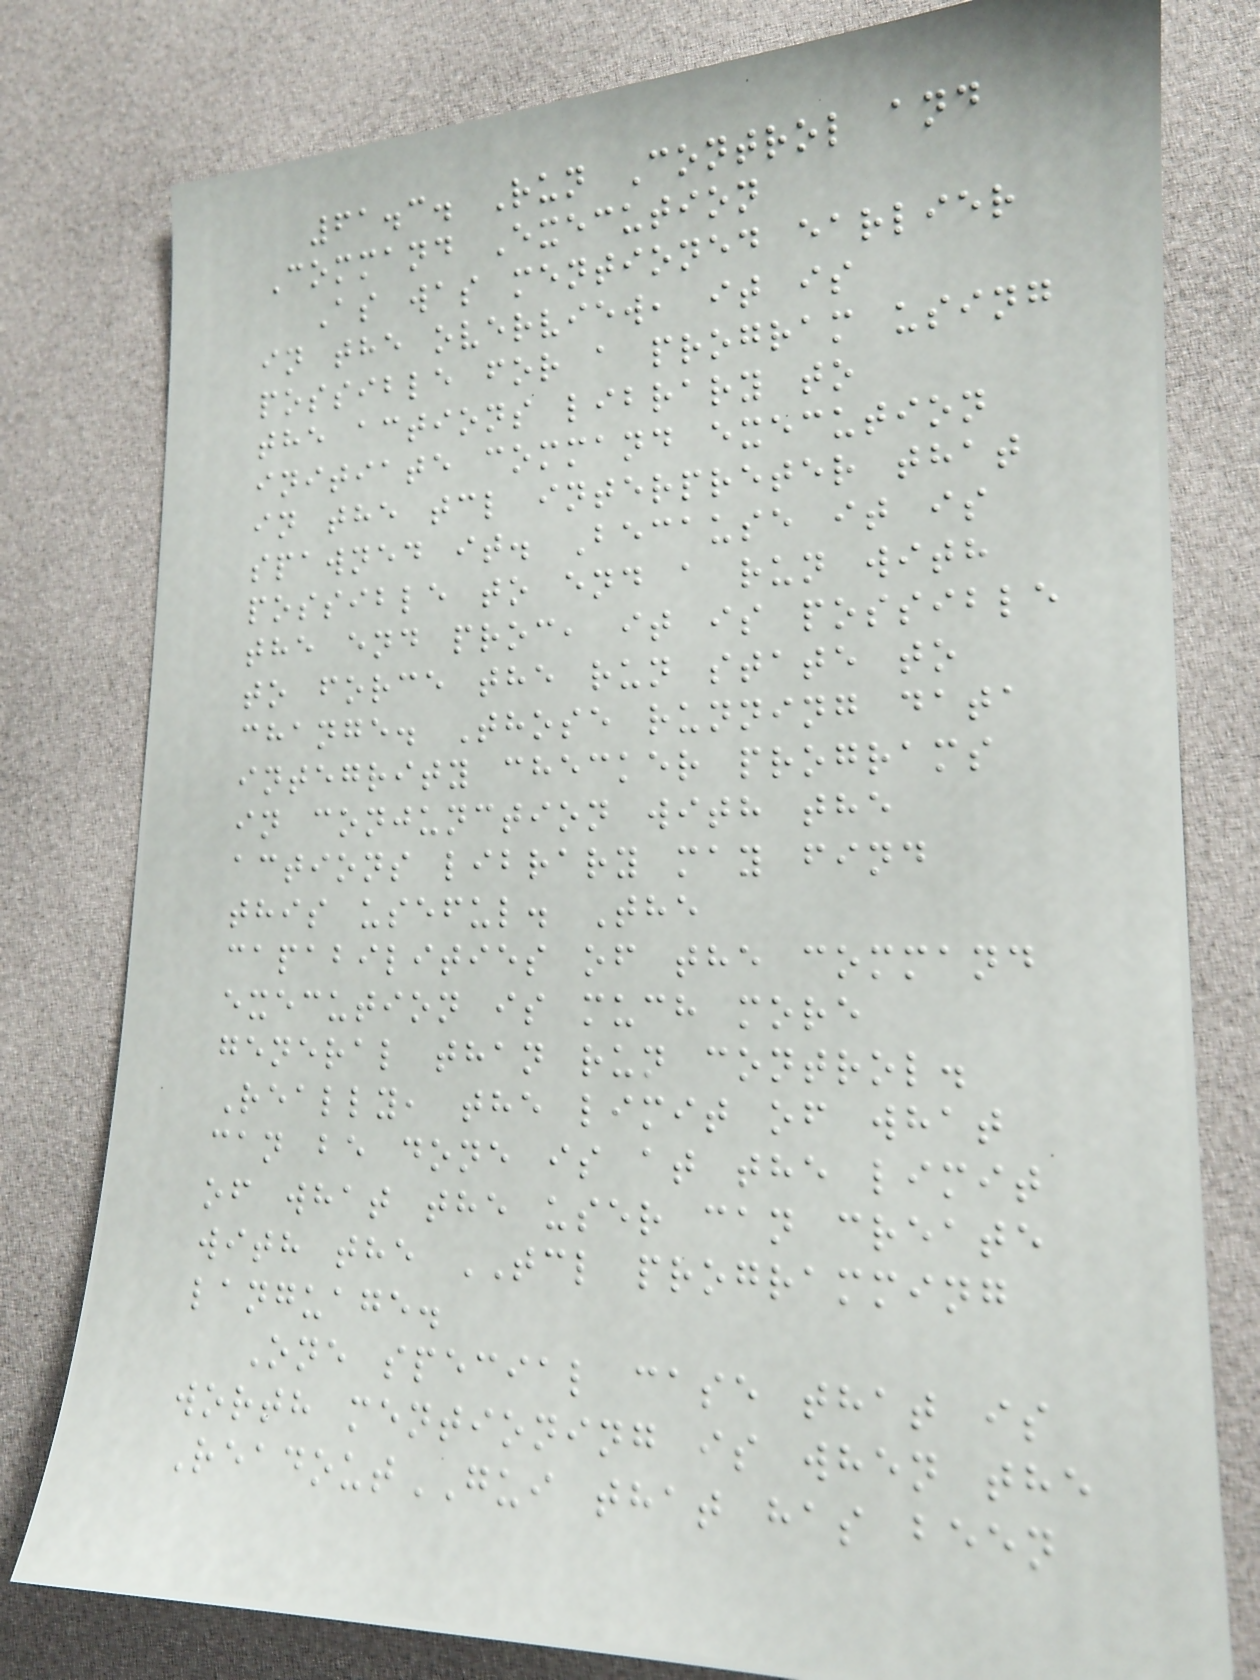61.3. Run Control and
Command Execution
As was mentioned earlier
in the overview, it is
possible for a program using
the actions library to
initiate command execution
in the tcl interpreter that
spawned it. Because it is
possible to end a run with
the end proc, it is possible
to force the run state to
change. Those running data
integrity checker programs
in conjunction with the
actions library may find
this useful. The
capabilities of the command
execution is much more
general than run control.
Really, the limit of what
can be done is at the limit
of what the user can create
with the TCL programming
language.
One special case that is
worth mentioning is when the
ReadoutGUI that has been
